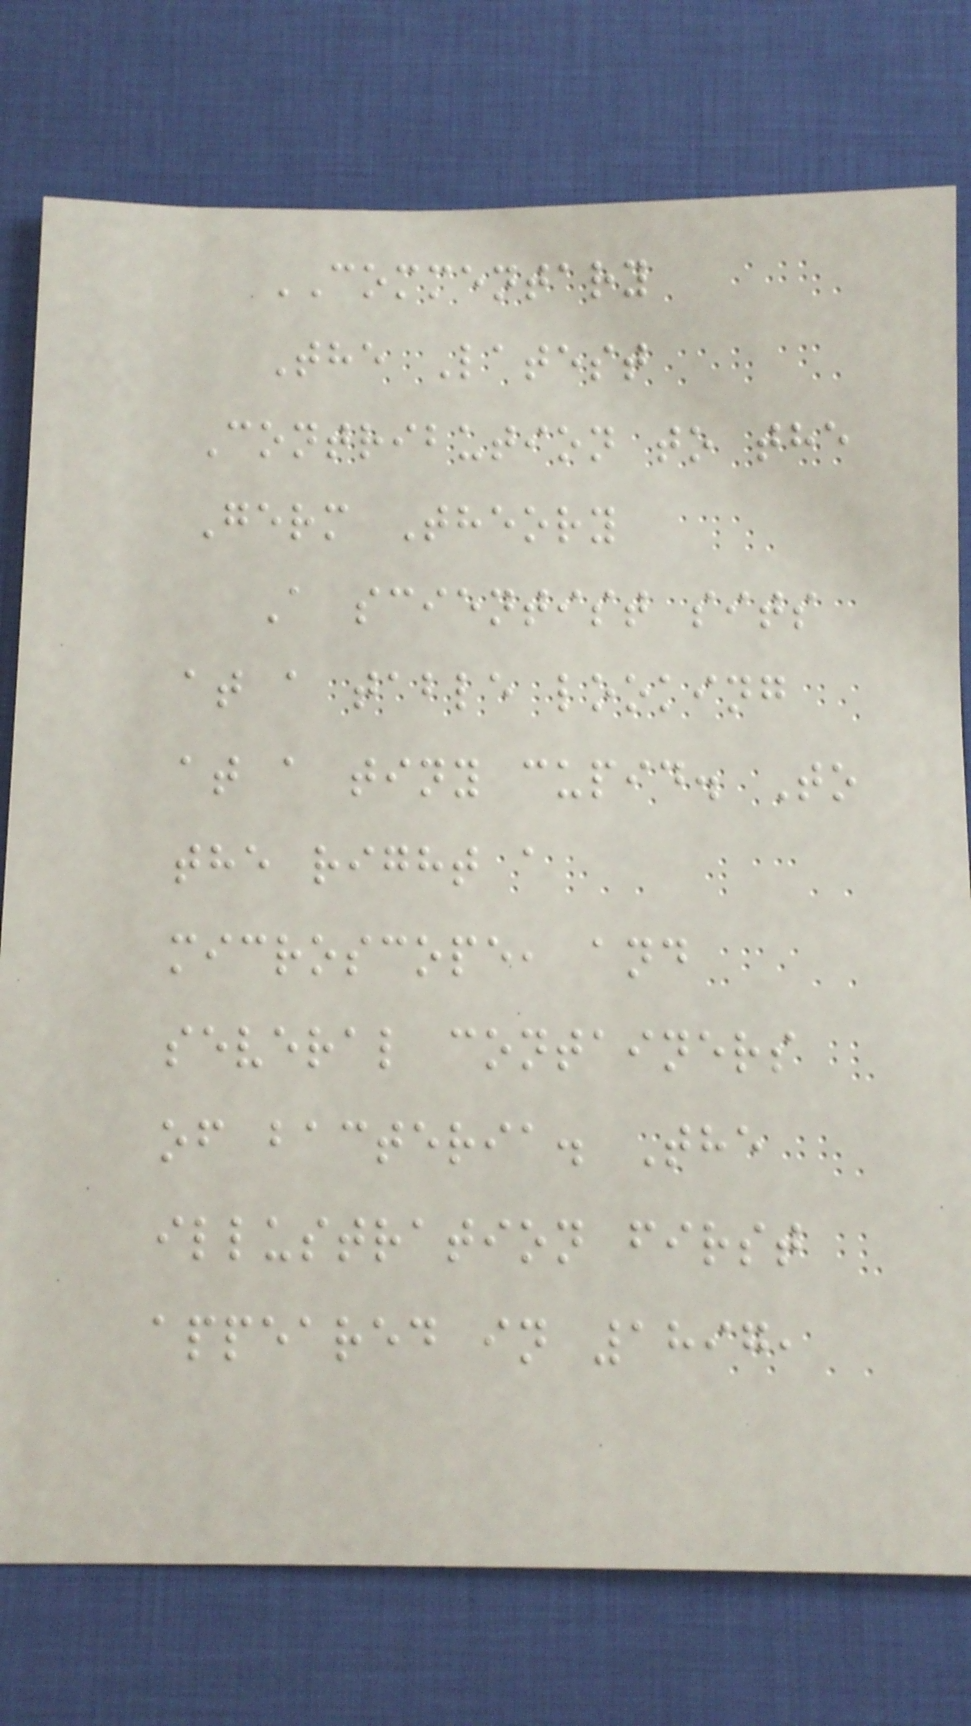COMMENTARY
The Latest
Contribution to the
Germ Theory
A scientist sits
at a table looking
at a tiny cupid. To
the right a
microscope, and
several containers
of bacteria. The
illustration first
appeared in 1897,
